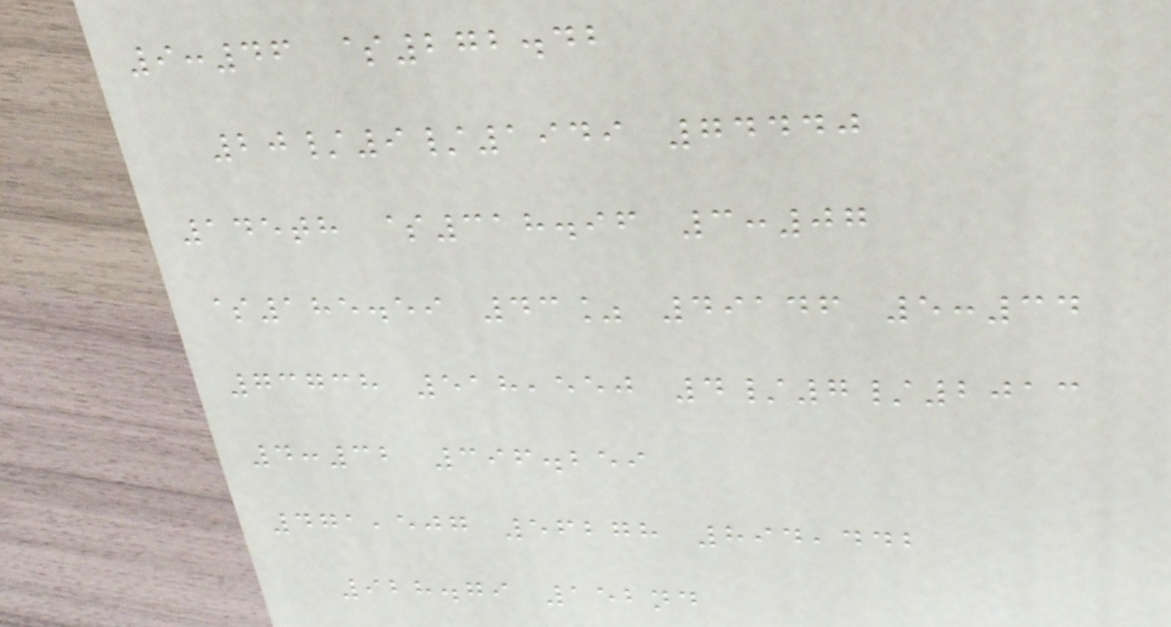9:46 $272.42
20/9/1949 74440
145th $318.96 3:07
$185.59 43% 49146 5:34
73738 518,550 4/7/2013
4:32 396.259
471,507 56278 894,442
928.79 152nd
